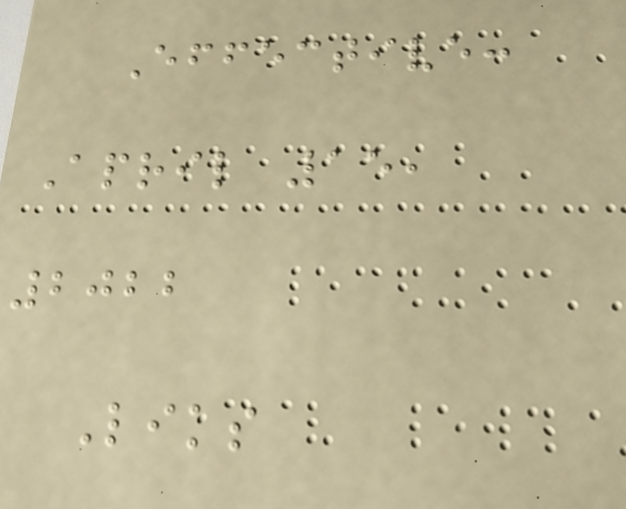Effective:
April 15,
2022
Liks
